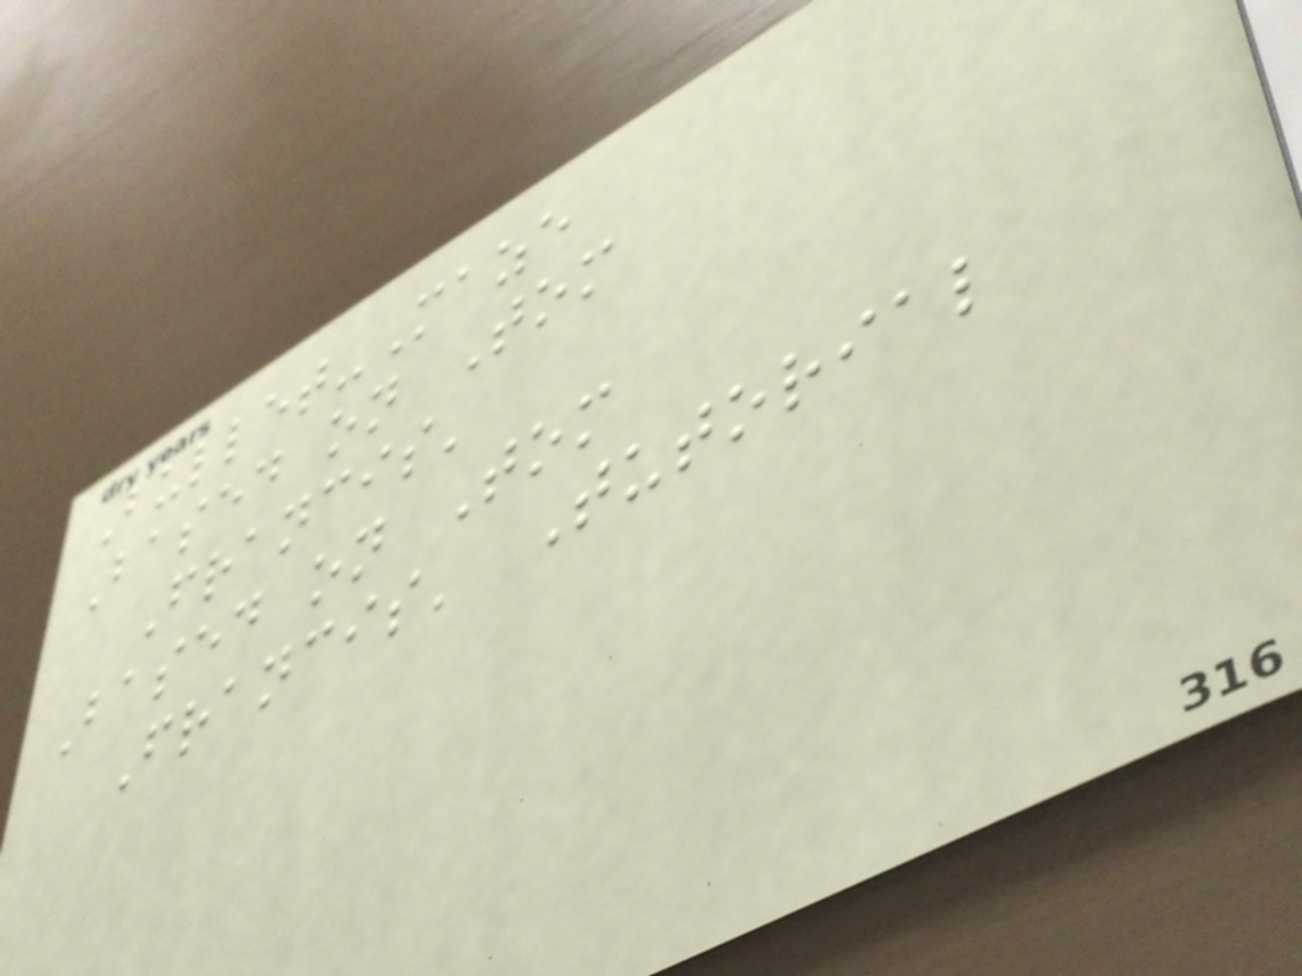Bullet-Maze
Based on Tom
Francis'
Based on Tom
Francis' Tutorial
